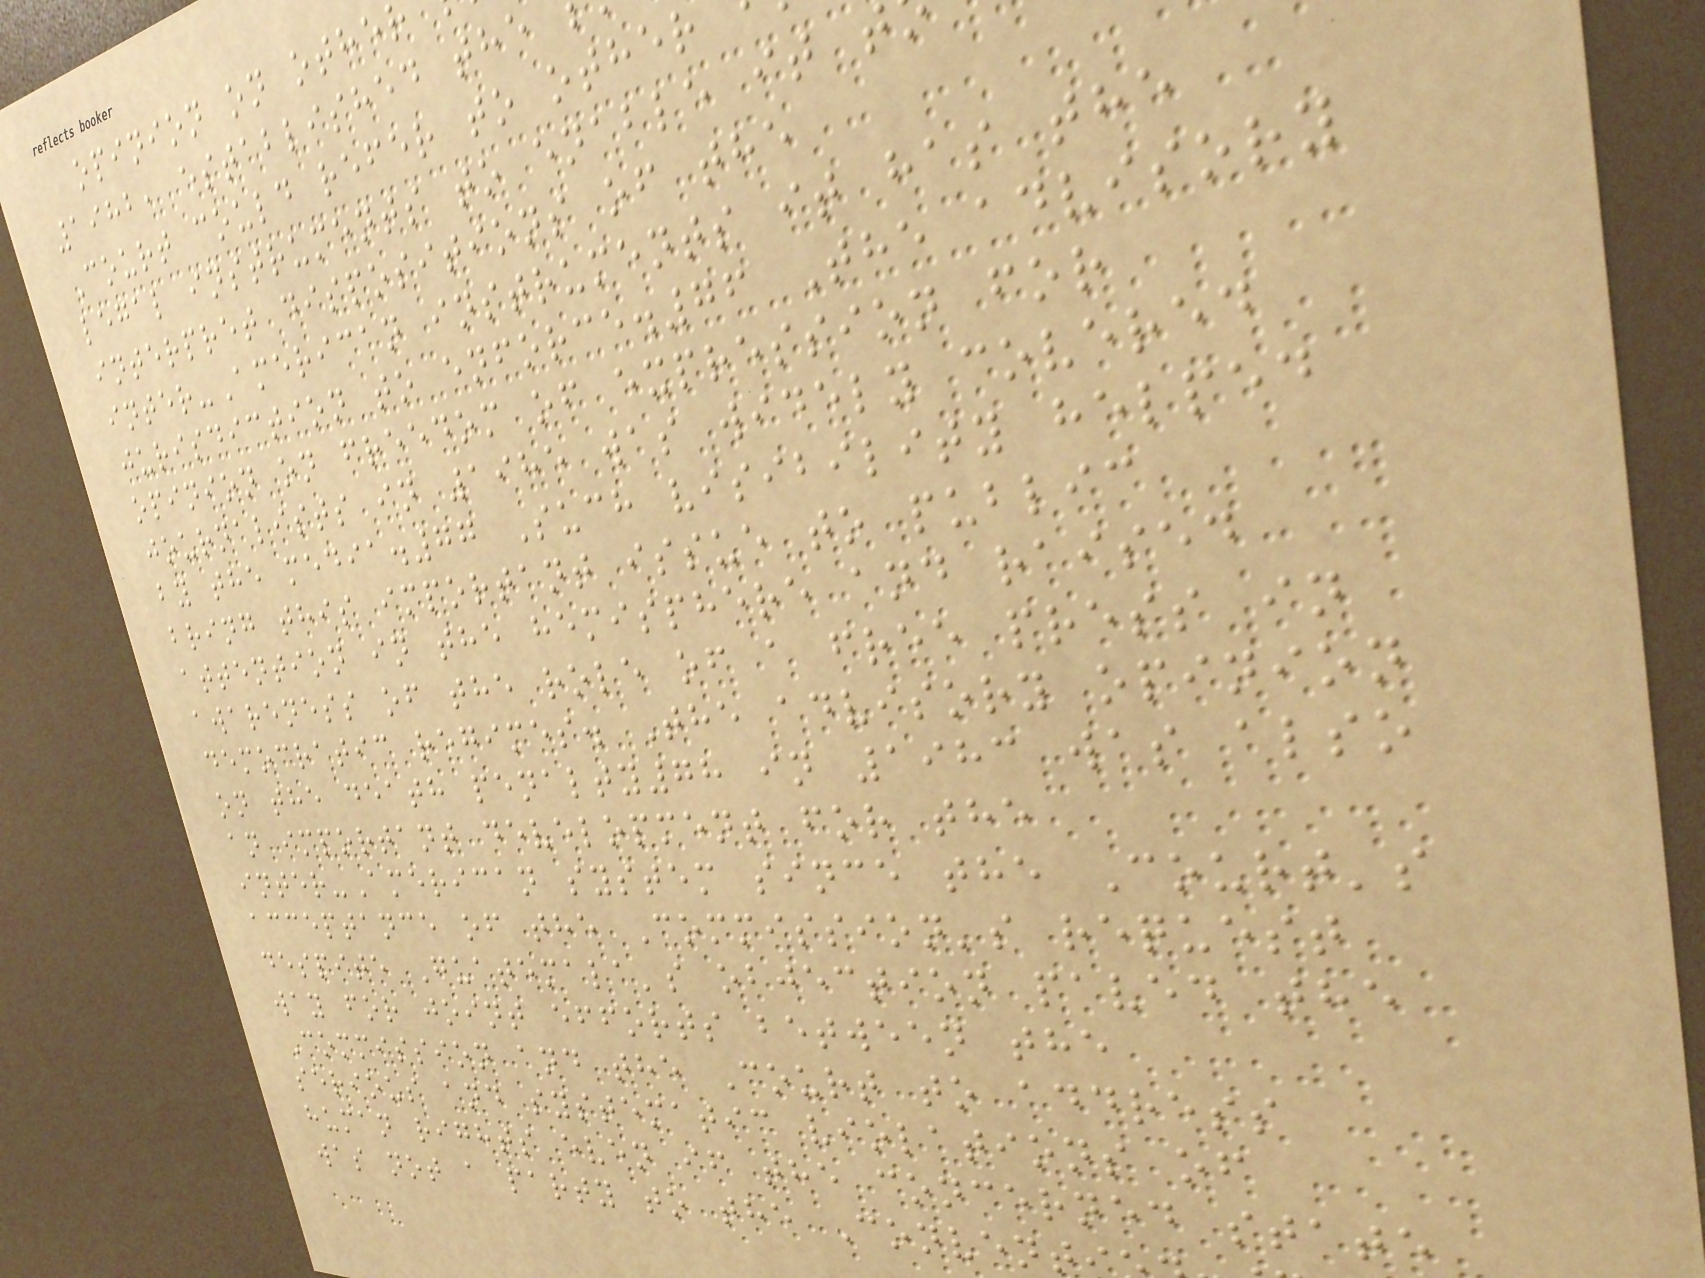opinion on othe
1982, established the
Court could refer to other
legal instruments to enable it t
interpret dispositions of the
inter-American instruments it has the
jurisdiction to enforce.76 The advisory
opinion on freedom of expression for
journalists in 1985 was widely covered
by the media.77 Such visibility helped
bring this important issue to public
attention in the hemisphere and raised
awareness of the role of a free press in
democratic regimes. The advisory opinion
on the death penalty78 in 1983 was also
an important development for the
inter-American system since the Court's
acceptance of the Commission's request
despite Guatemala's objection paved the
way for joint efforts between the
Commission and the Court to address
serious and systematic violations of
human rights even if the concerned state
was not a party to the Convent
